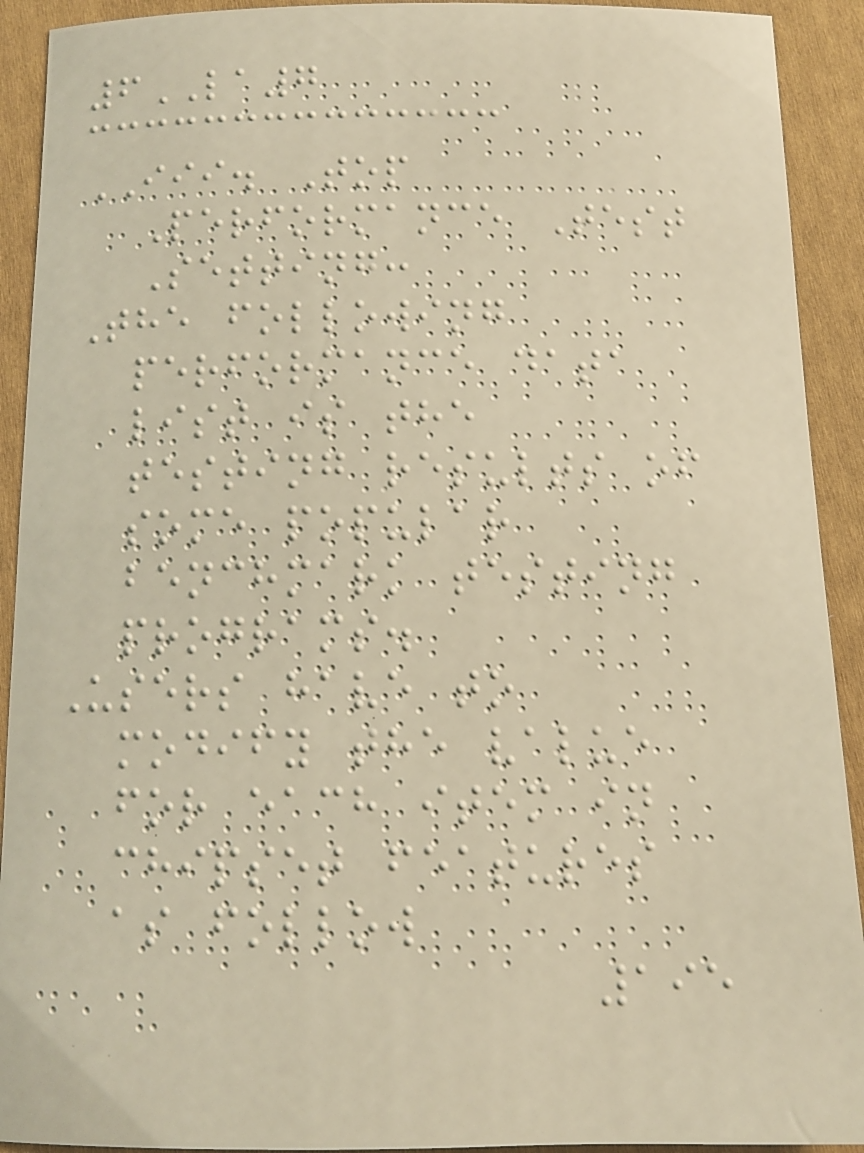6LA7
III. Top
Performance Test
Setting:
The following
performance data
list is the
testing results of
some popular
benchmark testing
programs.
Users have to
modify the value
for each item in
chipset features
as follow
195
